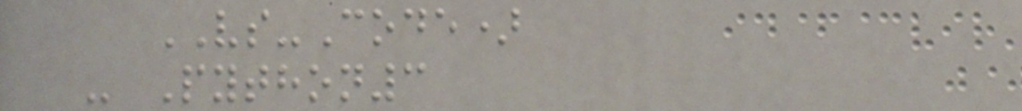VS-Code)
- Python3
